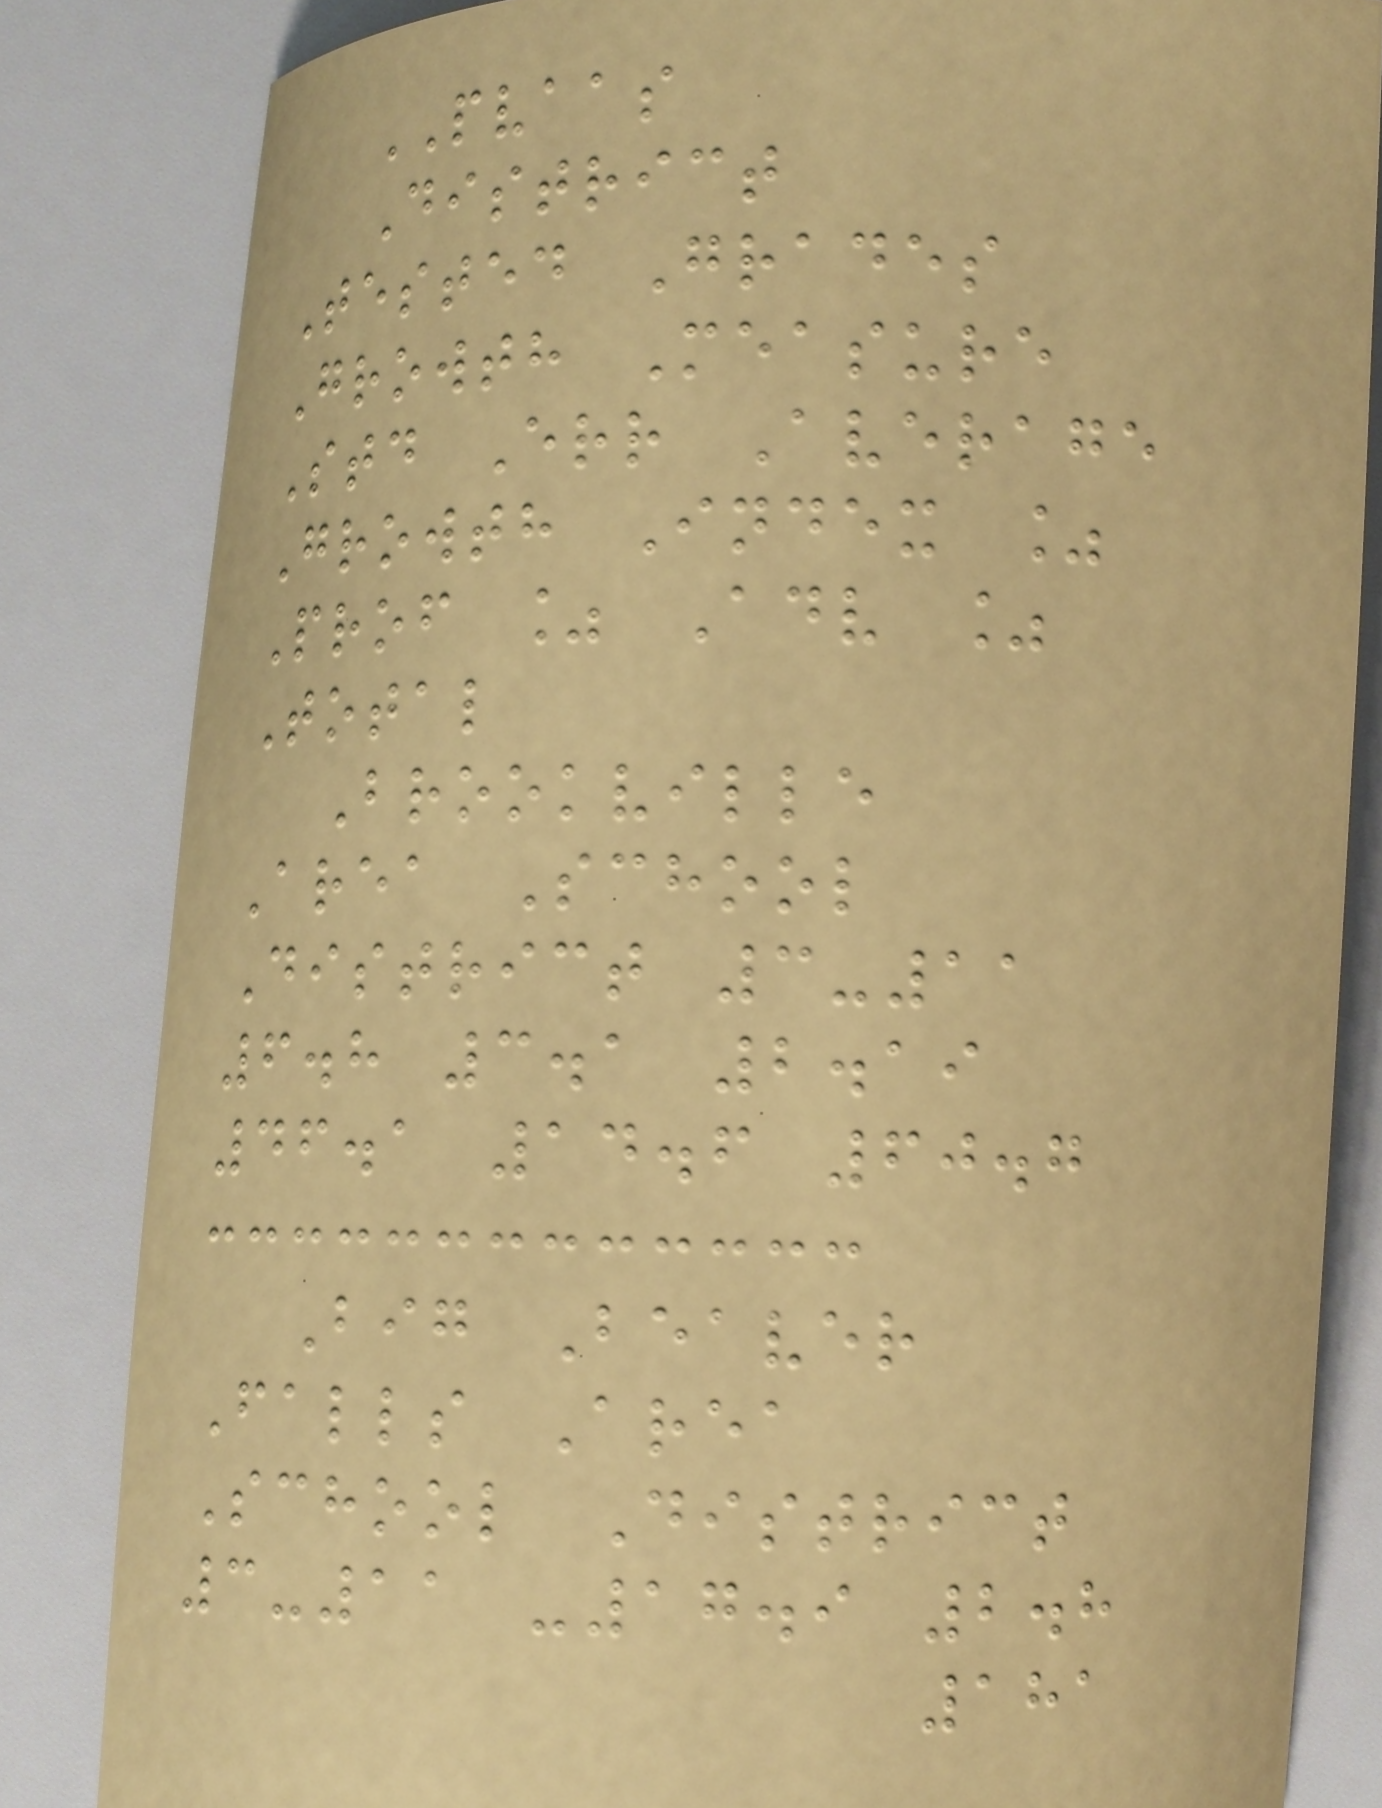PVAAS
District
Tested Grades
Growth Measure
Std Err Average
Growth Index %
Prof % Adv %
Total
Brookville
Area School
District 3-11
6.8 3.1 2.19
46.1 14.6 60.7
Big Beaver
Falls Area
School District
3-11 -17.9 2.8
181
